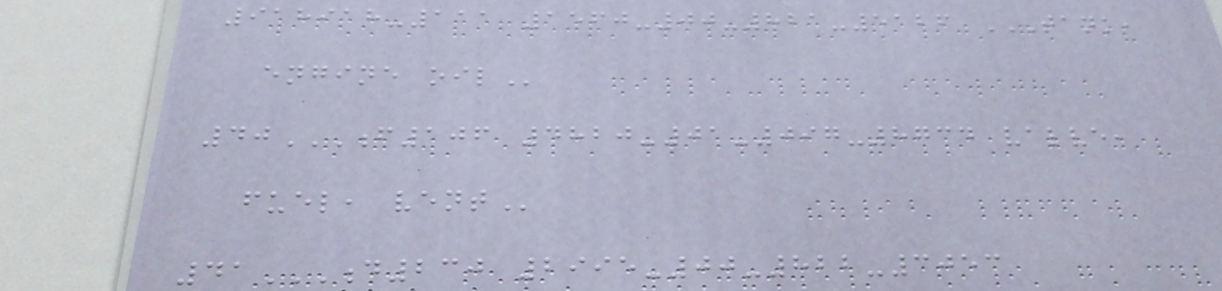918918-111 1560-00-821-5126 TANK,
ENGINE OIL
40F106 4820-01-097-8734 VALVE,
FUEL, VENT
41D230 2995-00-822-3053
